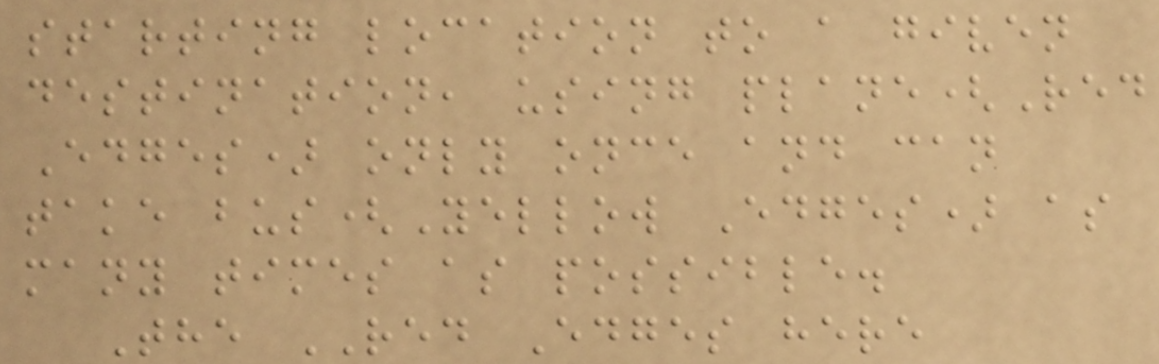starting location to a given
destination, using plane(Red
Edges) only once and can
take bus(Yellow Edges) as
many times as possible.
The RED Edges here
